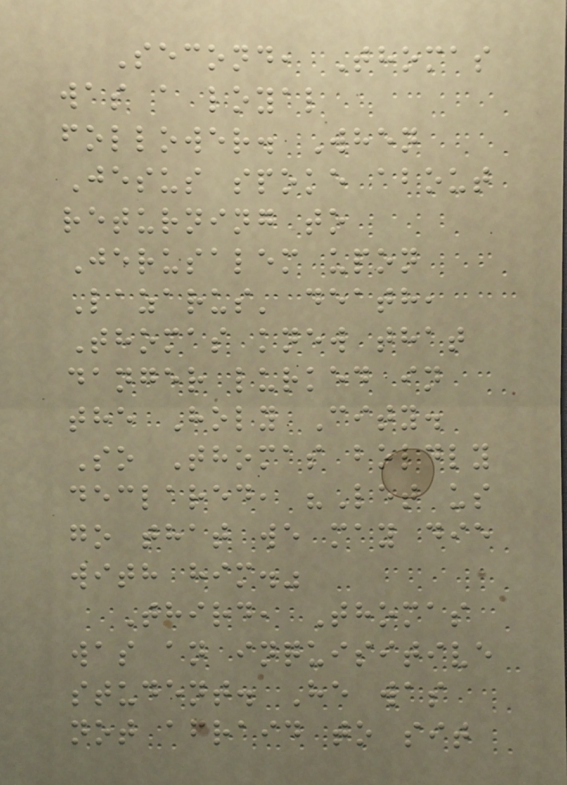Second, Thomas
was a loyal
follower. When
Jesus spoke about
returning to
Jerusalem upon
Lazarus' death,
Thomas knew that
danger lurked in
the Holy City.
So Thomas boldly
declared, "Let us
go that we may die
with him."
Third, Thomas
was an inquisitive
student. He was
not afraid to sit
